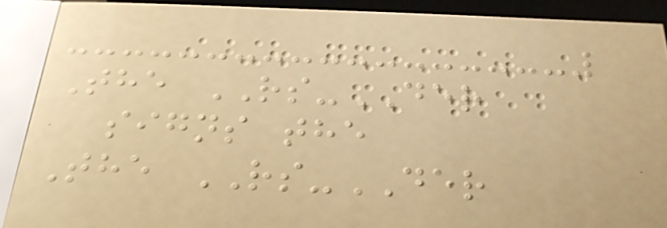The RS-DER
signs the
The RS-DER
